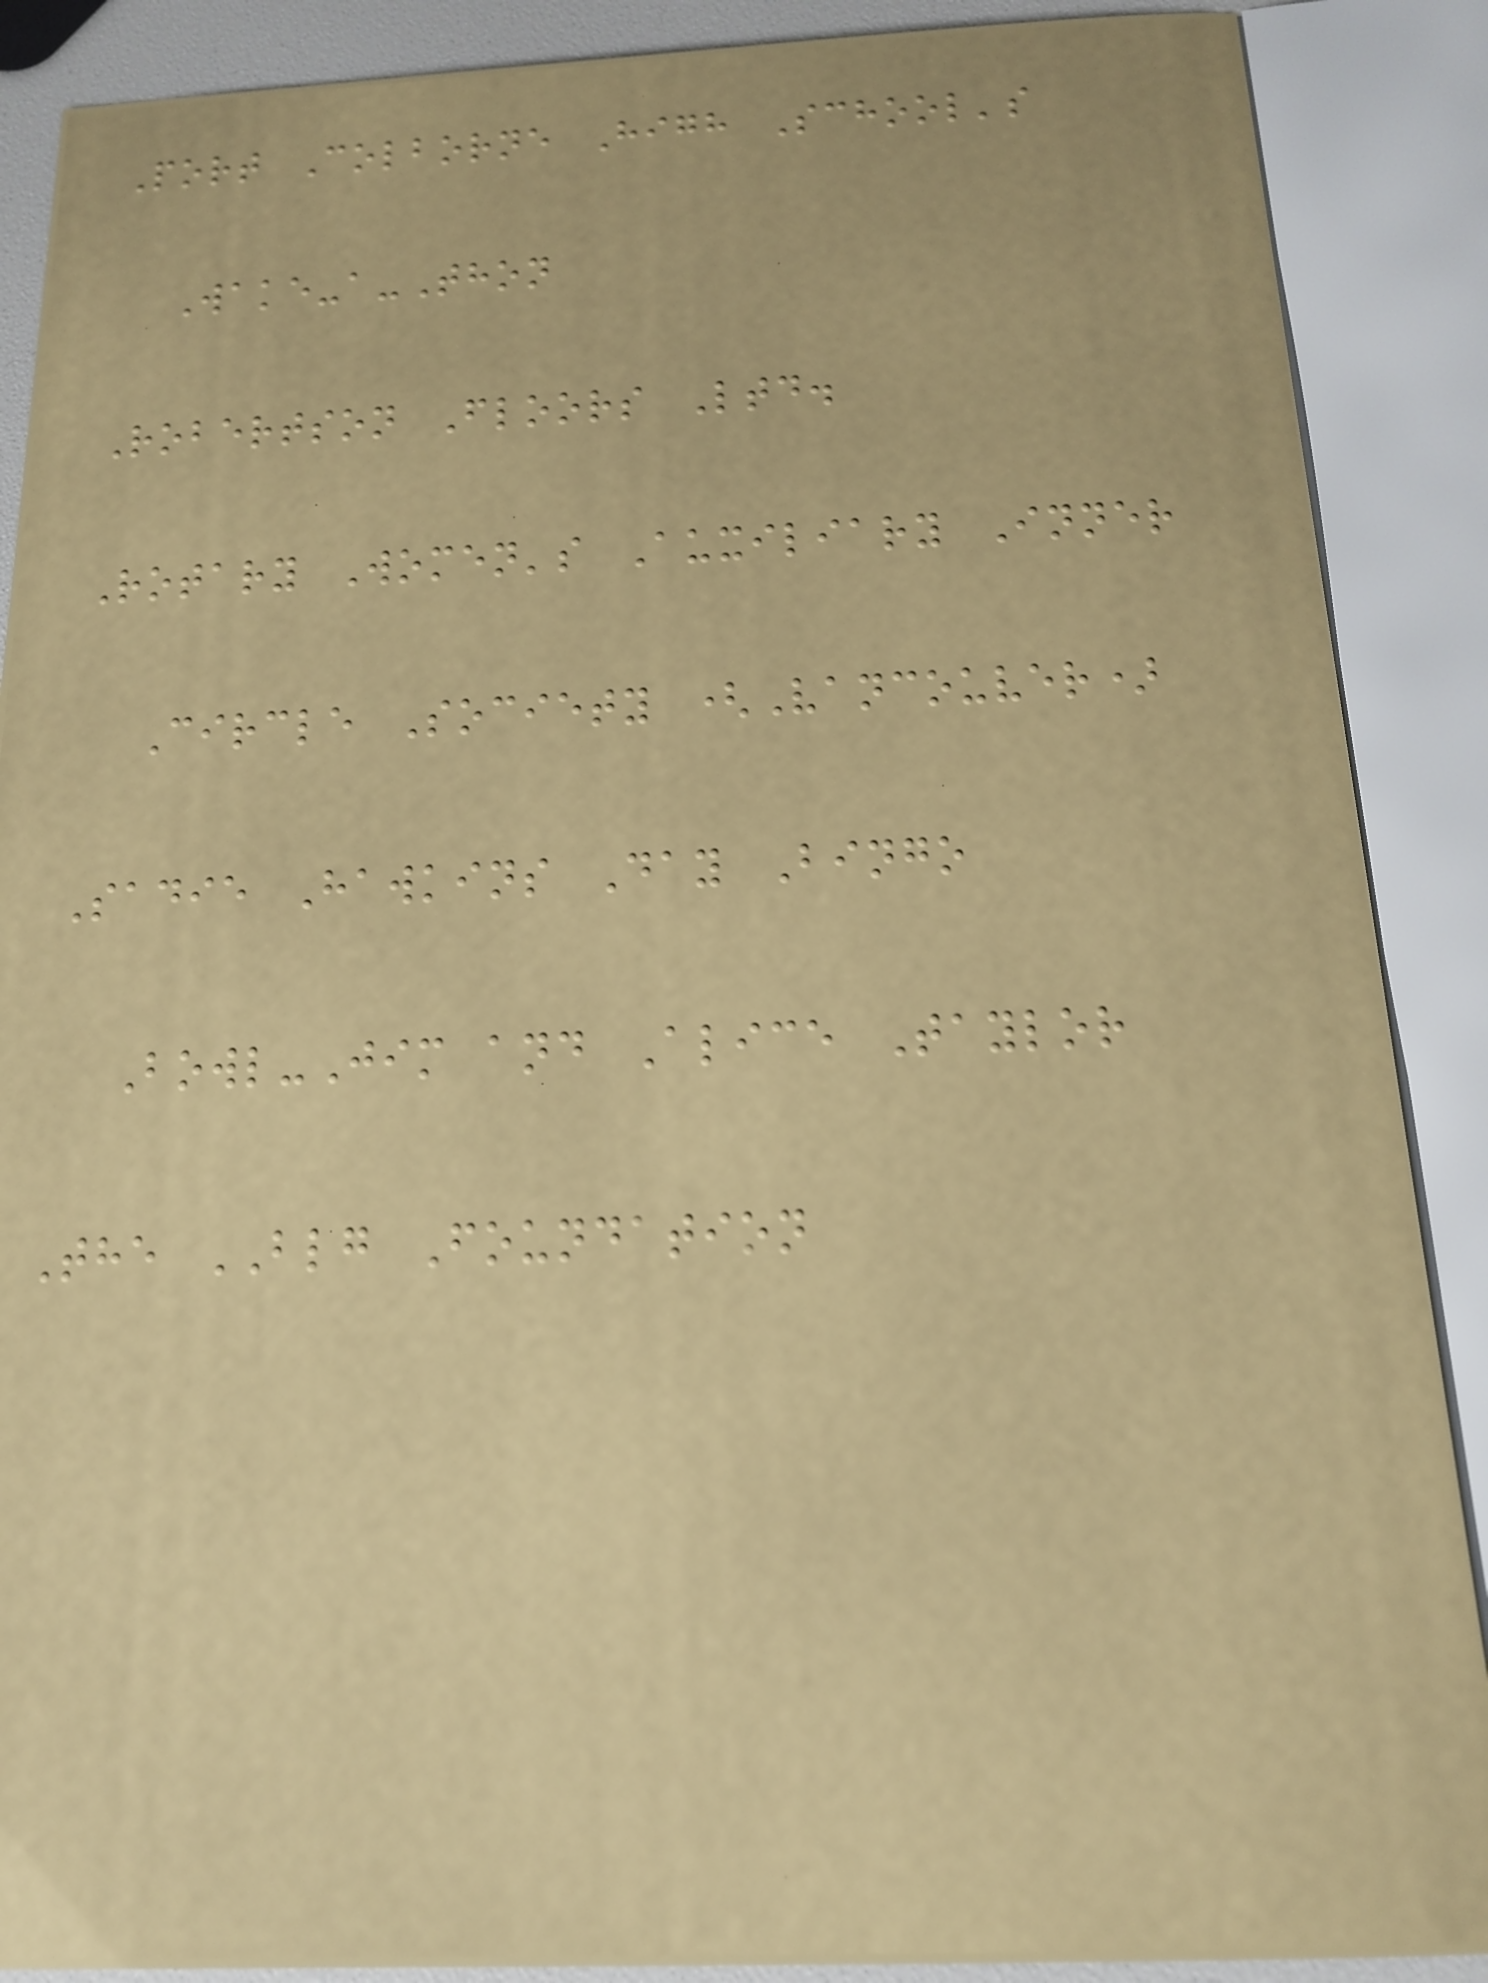Port Colborne High School's
Wake-a-Thon
Robertson Floors Ltd.
Rotary Women's Auxiliary Inner
Circle Society (Vancouver)
Sadie Hawkins Day Bingo
Bowl-Jim and Alice Taylor
The BLG Foundation
